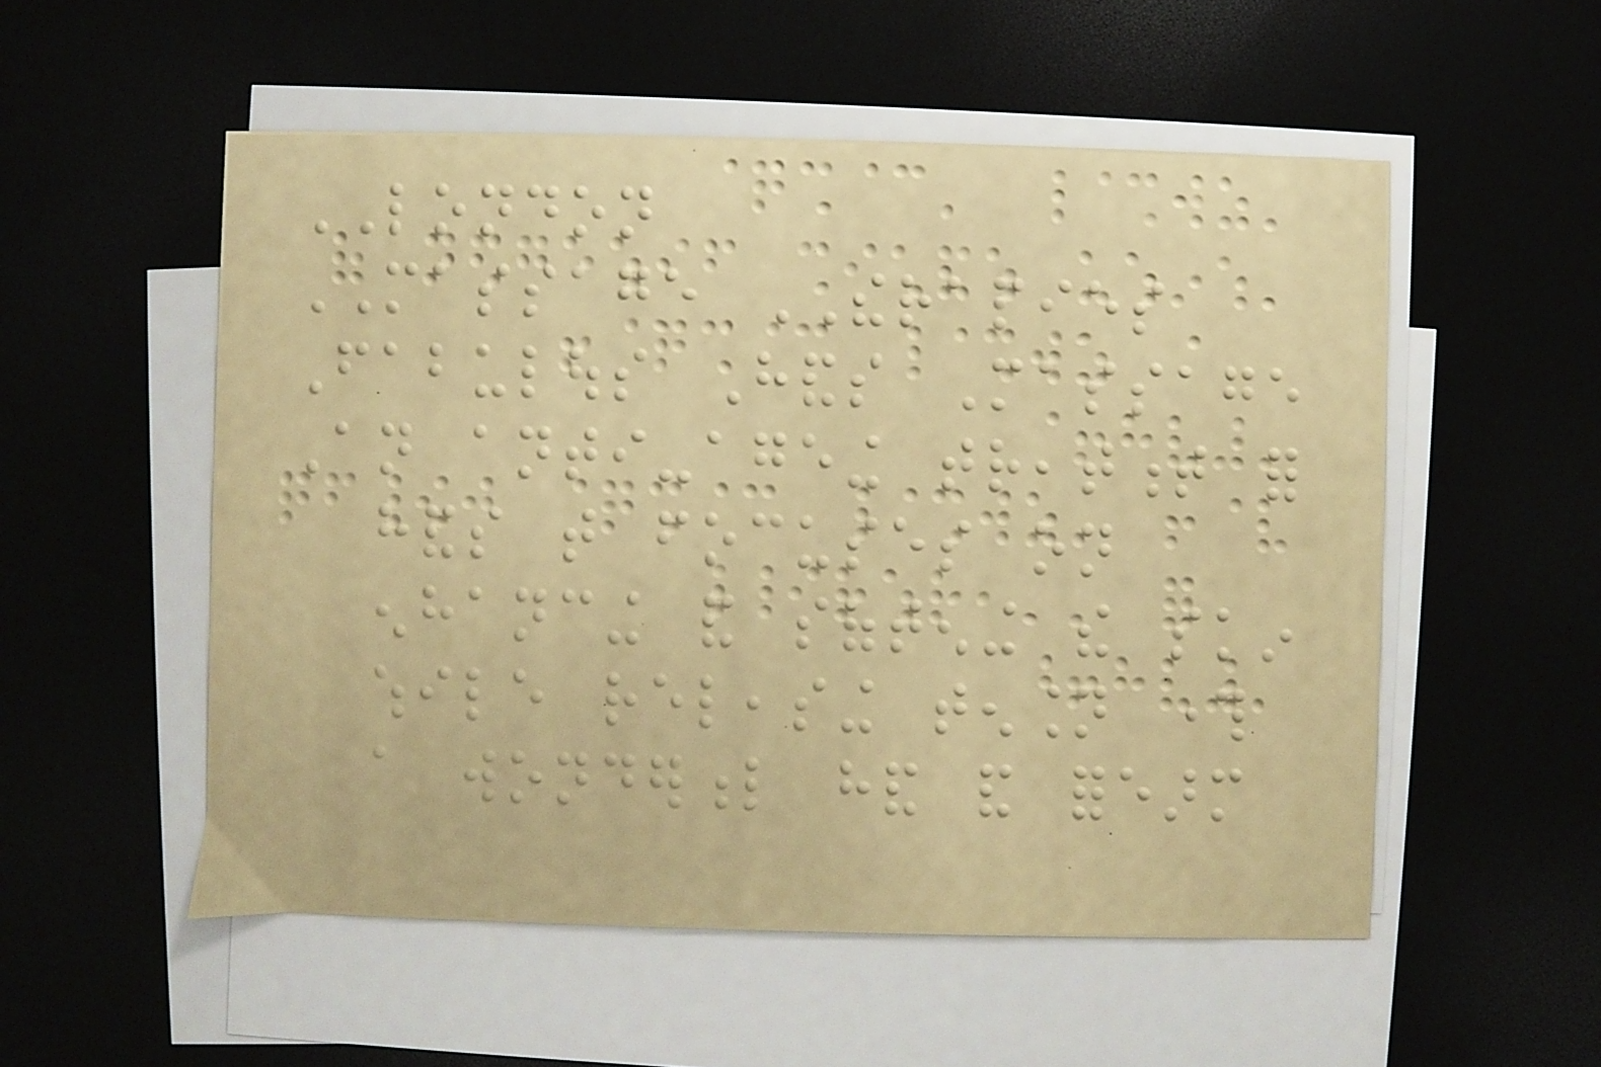LONDON
MASSAGE THERAPIES
Fabulous Hands Massage
An anti-ageing treatment for
hands that focuses on
enhancing and softening the skin
while releasing tension through
a wonderful hand and forearm
